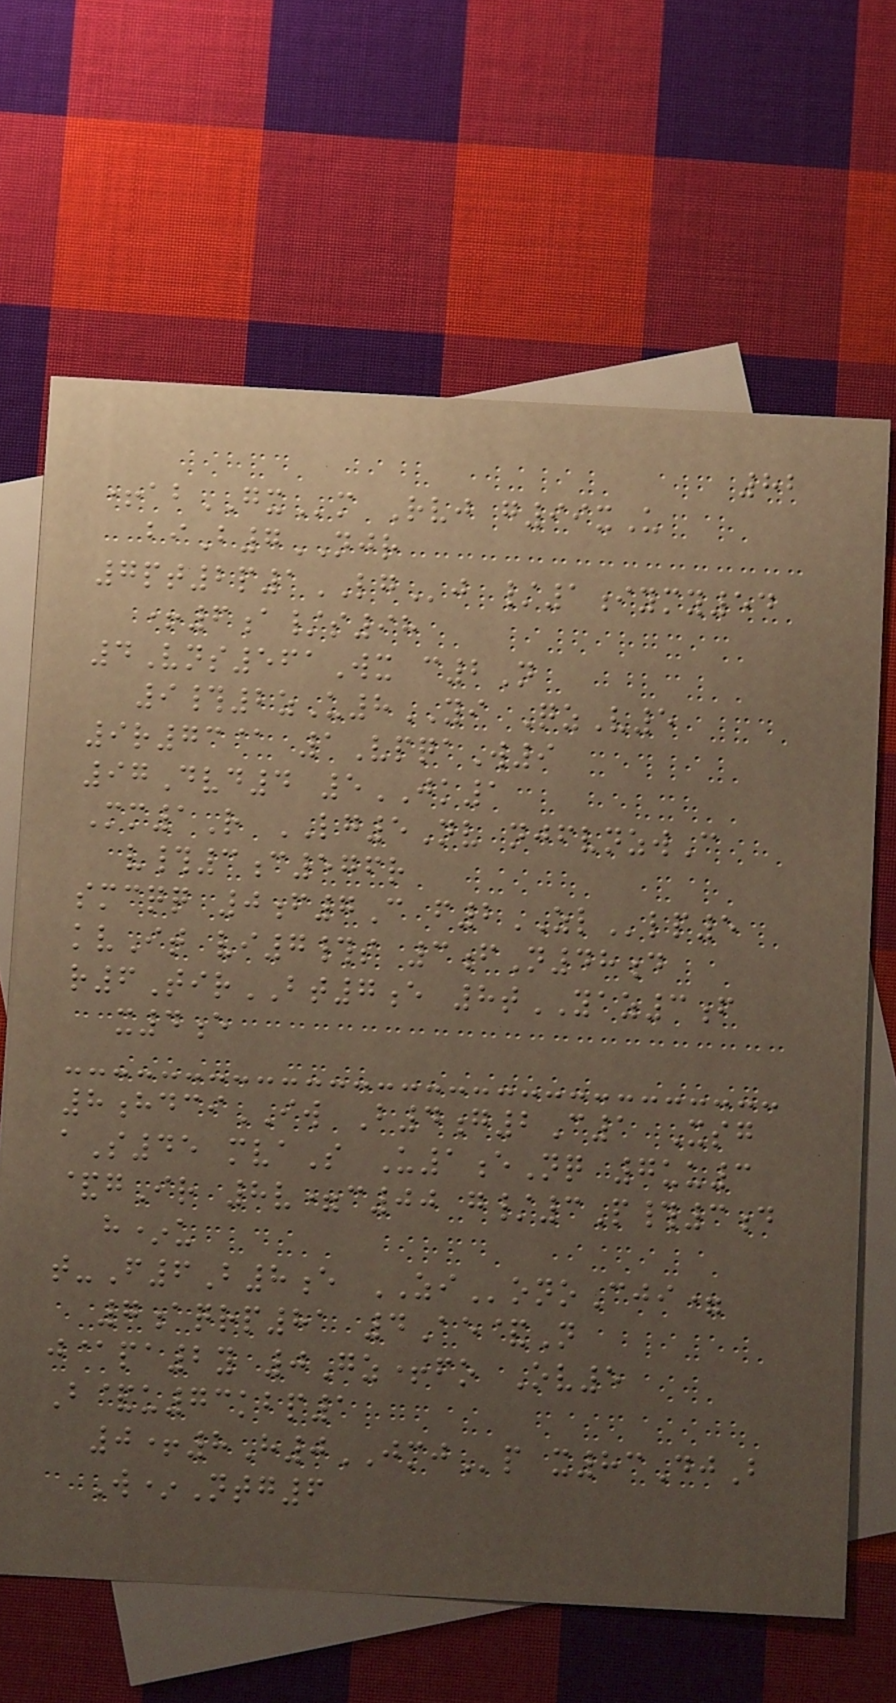82
+abGXm Rvj g99xU
biB7NJR
7pt2p1LGj /1iymy54
+6a/s98
4Vns561Wx c2N
9#2zU8YI QzV5
9r73@ 1VpqaW9
97Dvd4 5JK1
Mm1R LG5Nv njfvnzwC
v#3c576r
smcqq 0f7C f2ZLlp5
kvIt vi7#s 3fN48d
r6TirBT7e 8tYAZ3f
x4e
8hdciIW B4g2C1 Xsg
aS45 mvaS U1eNq 7uu3
&gIr 8v=c00 g/3P#3d
h*u
t-F6B8e ZIonoCji=
7aqrp81 4Ae&N
j@pa2y 0Gz+fo Ov5
B&u73kbp1
0+8H0JMJp x83DjB
W*Ntg6
